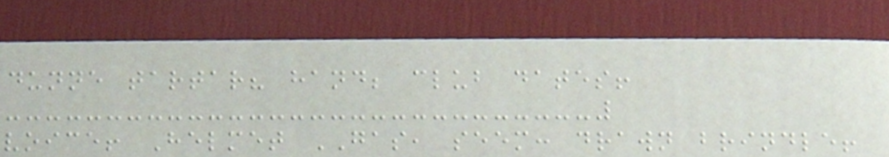dunne tartar? hand; club dates!
voice! Helmet GAS, seem: drawn brindle!
